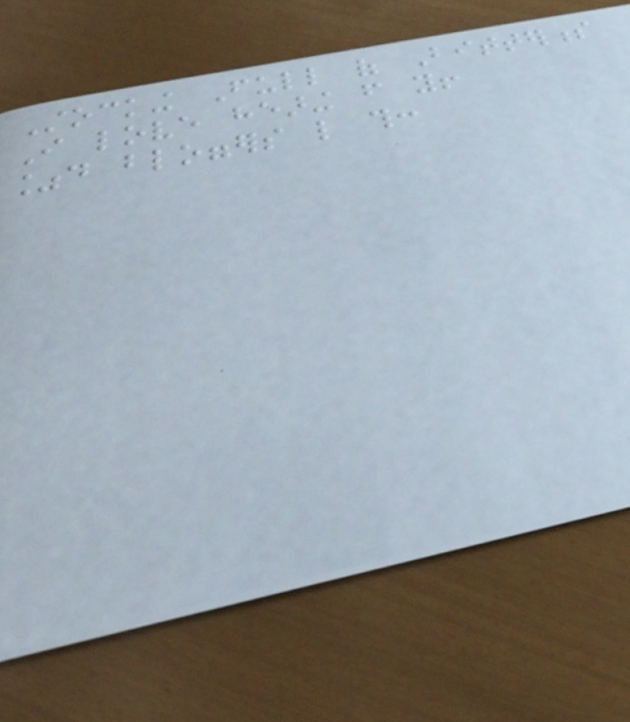Stocking Full of Bitterness
I love hearing from you!
%d bloggers like this:
